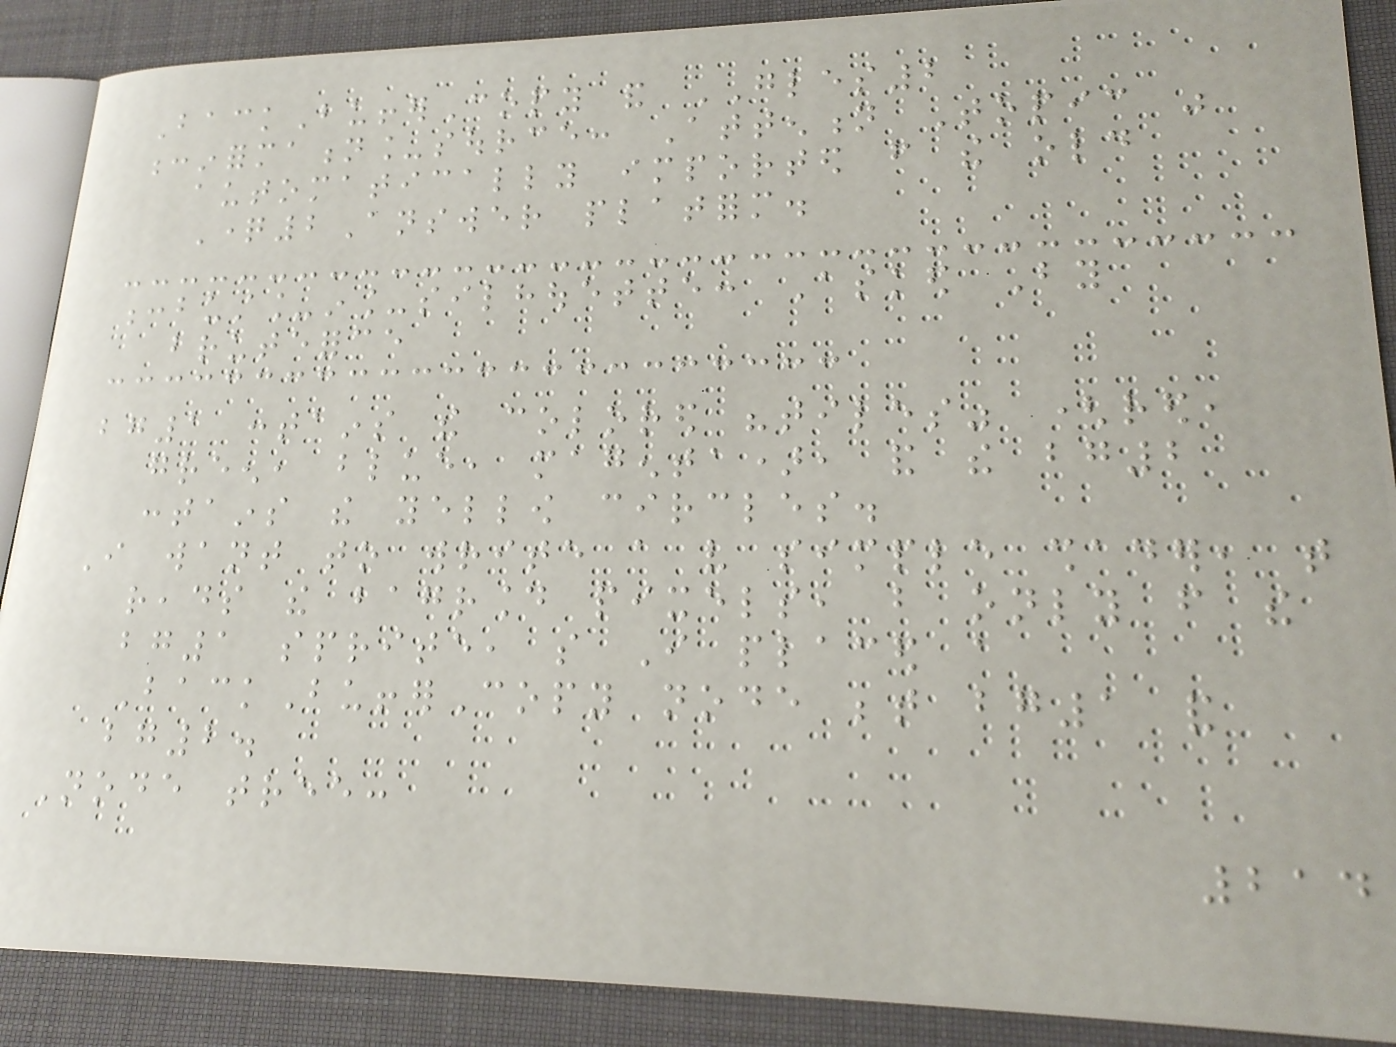BackBufferCopy and GLES2
:information_source: Attention Topic was
automatically imported from the old
Question2Answer platform.
:bust_in_silhouette: Asked By
bruteforce
bg1 contains the colored "tiles" (red,
green, blue, magenta), and the bg2
contains the yellow circles.
I want to write a very simple shader, that
reads the baground pixels, but only from the
bg1 sprite, so I placed a
BackBufferCopy node between bg1 and
bg2.
Node tree:
214
